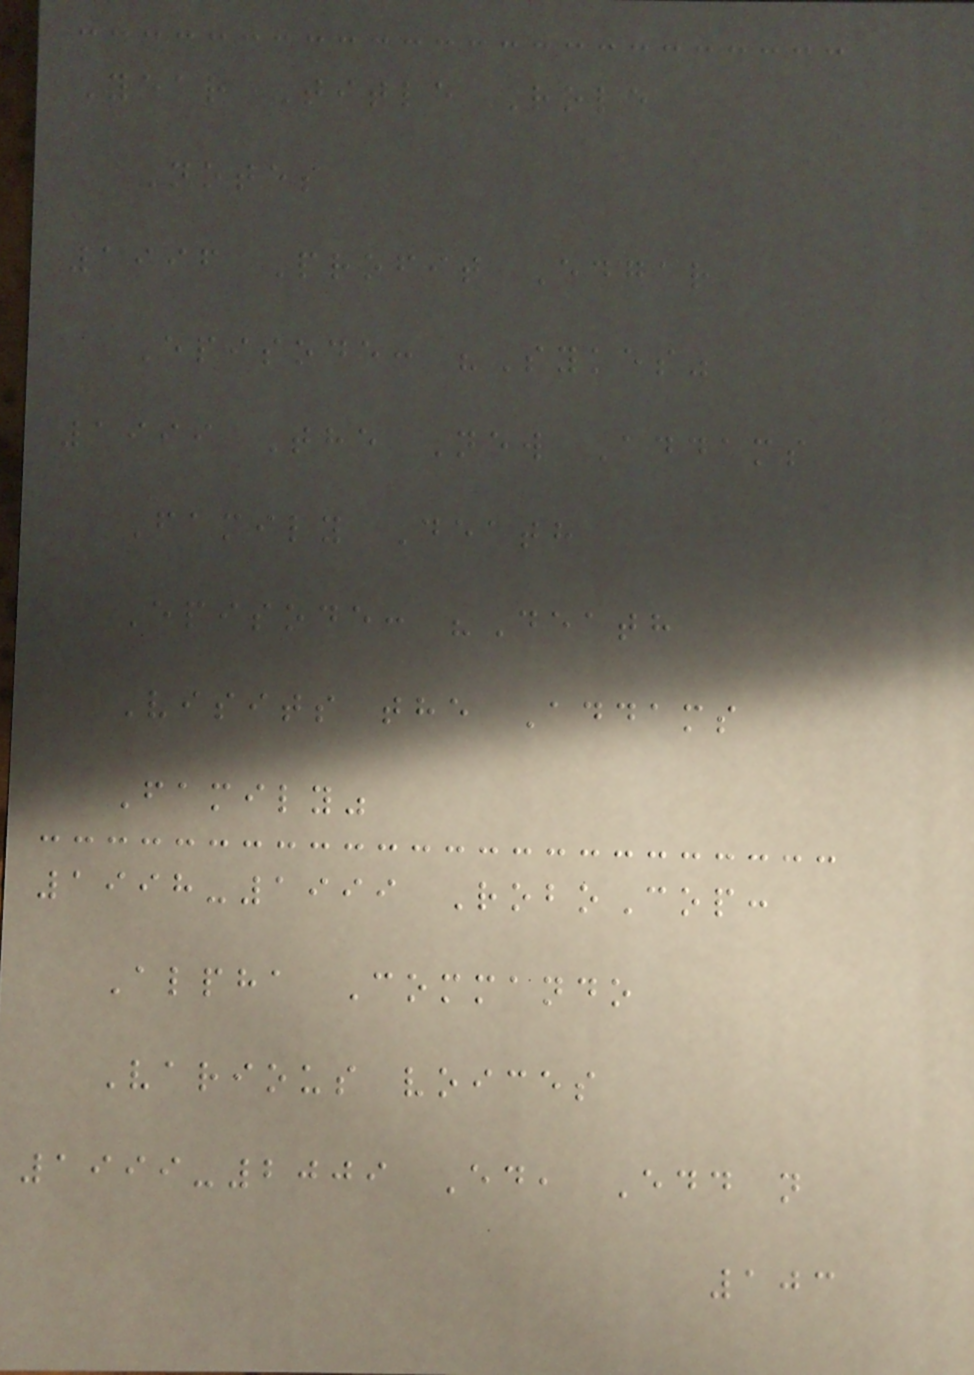Year Title Role
Notes
1996 Profit Edgar
Episode: "Sykes"
1999 The New Addams
Family Death
Episode: "Death
Visits the Addams
Family"
1998-1999 RoboCop:
Alpha Commando
Various voices
1999-2009 Ed, Edd n
103
